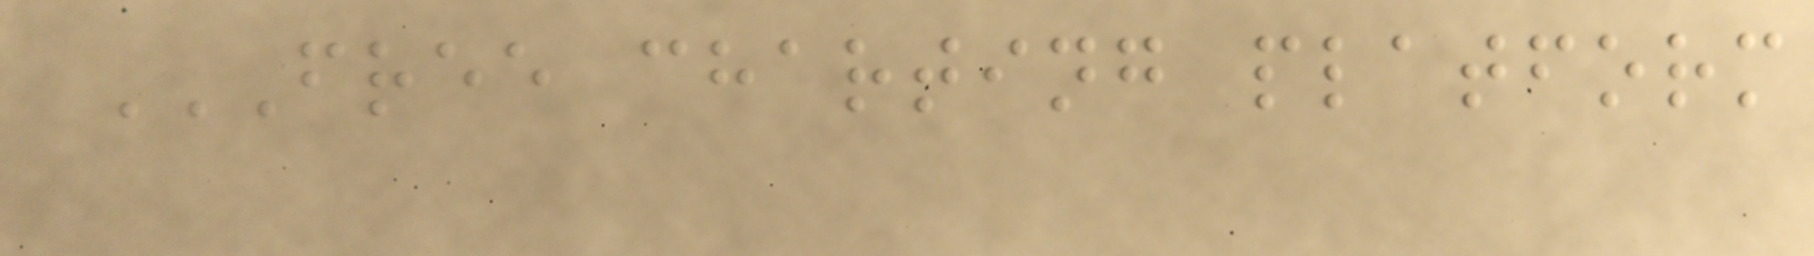FREE CHARTING PLATFORM
